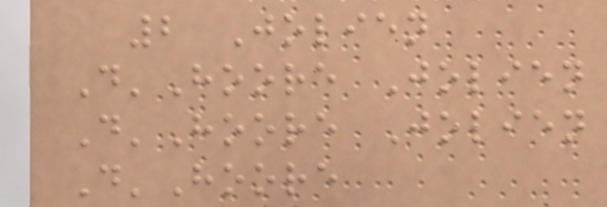2 Jolien
D'Hoore Jolien
D'Hoore Jolien
D'Hoore
